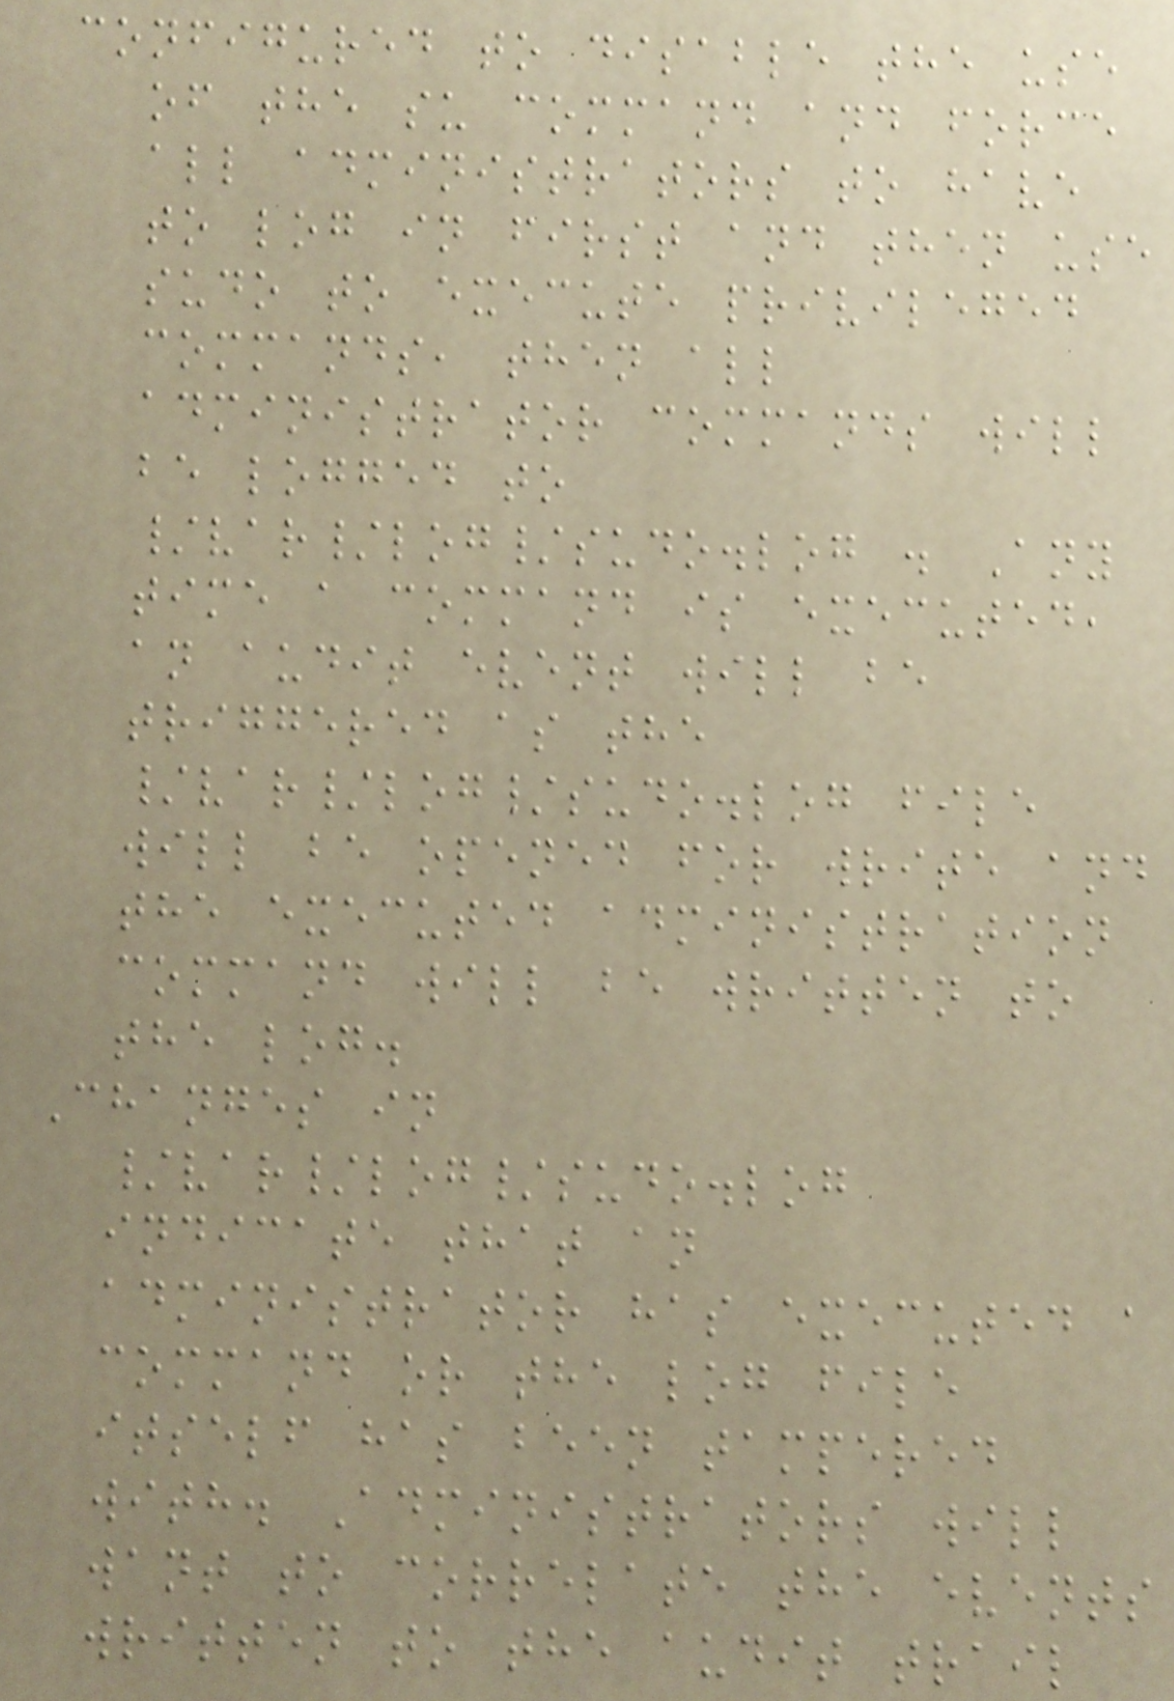configured to disable the use
of the su command and force
all administrators to have
to log in first and then use
sudo to execute privileged
commands, then all
administrator commands will
be logged to
/var/log/sudo.log . Any
time a command is executed,
an audit event will be
triggered as the
/var/log/sudo.log file
will be opened for write and
the executed administration
command will be written to
the log.
Changes in
/var/log/sudo.log
indicate that an
administrator has executed a
command or the log file
itself has been tampered
with. Administrators will
want to correlate the events
written to the audit trail
